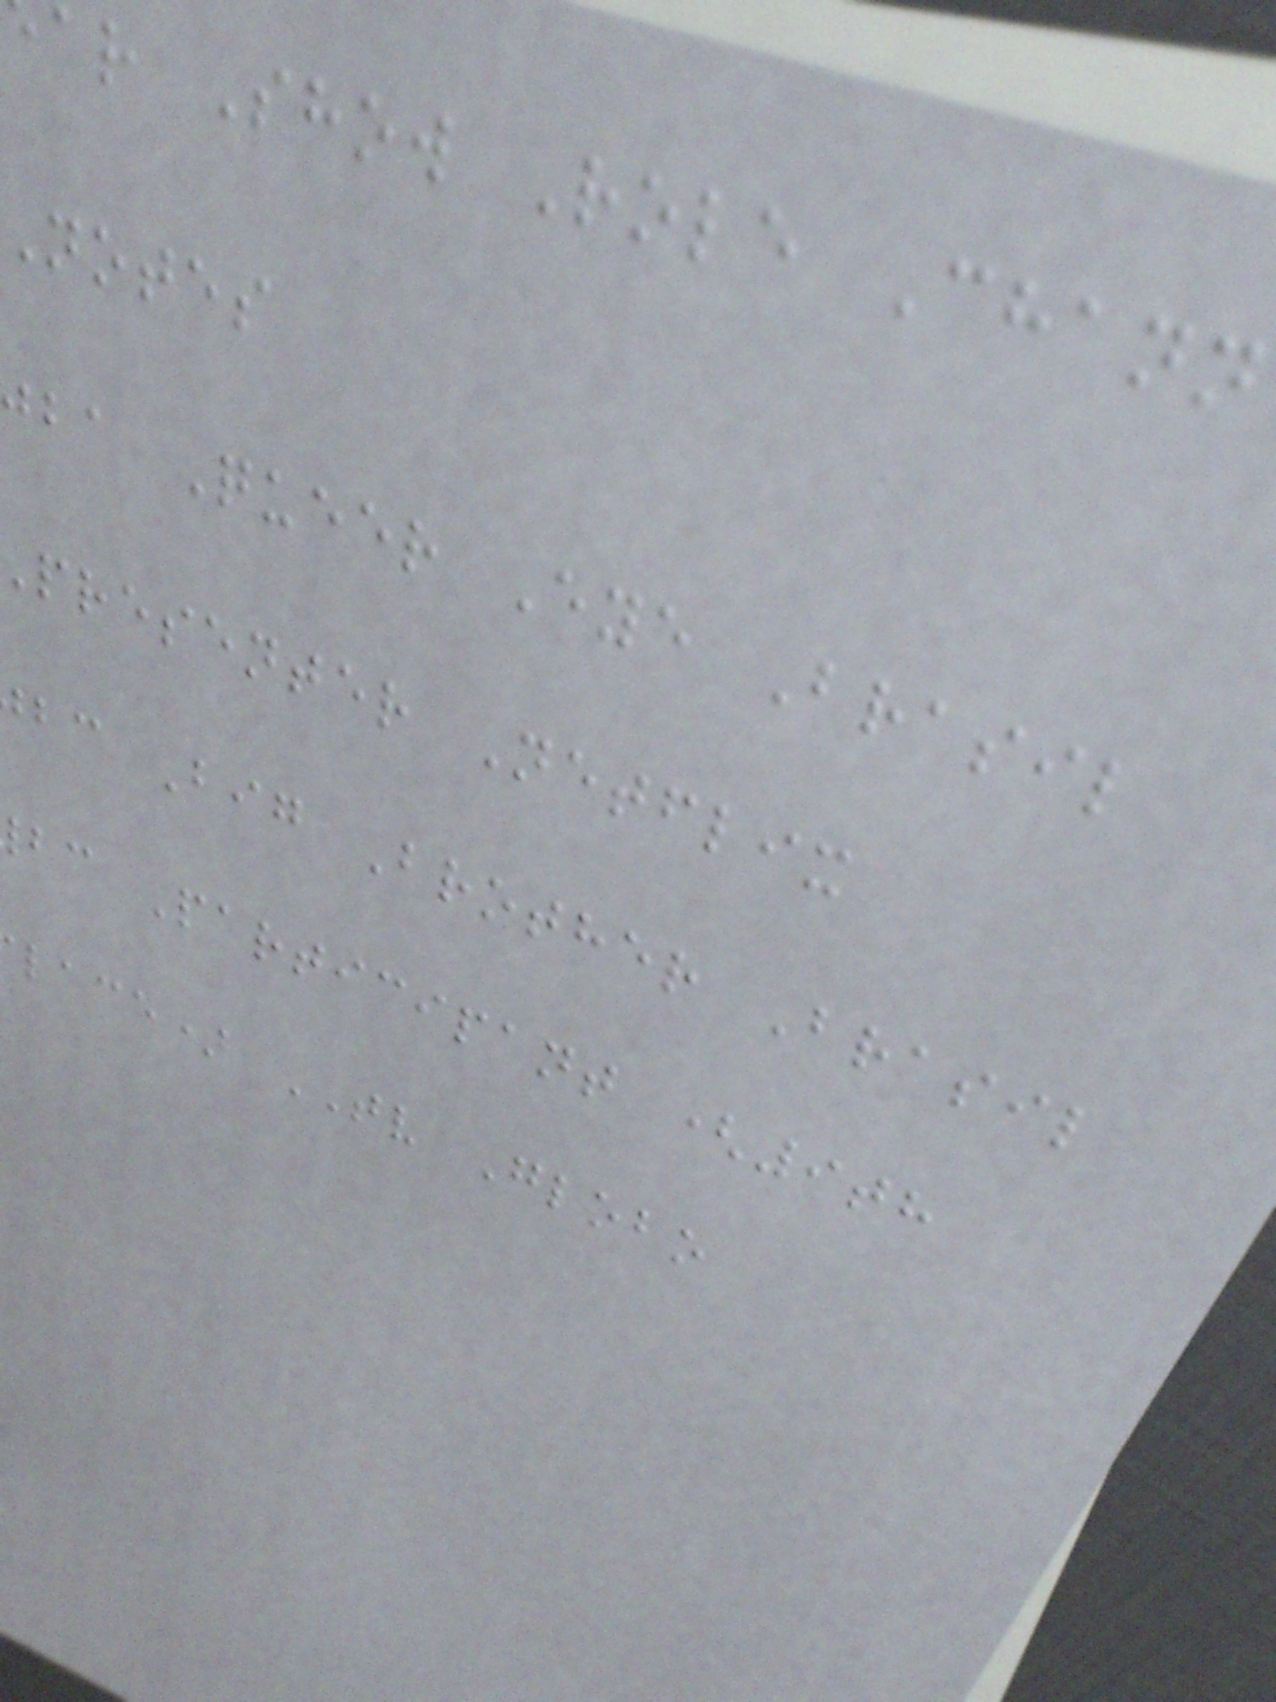ar Show Role Chann
Notes
ba Queer Eye Brasil
presenter Netflix
bc Big Brother Brasil
bc Participant (9th
lace) TV Globo
